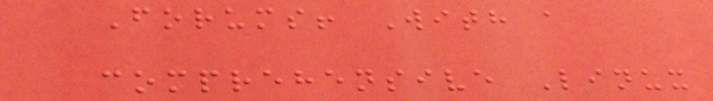Forums! With a
comprehensive Linux
